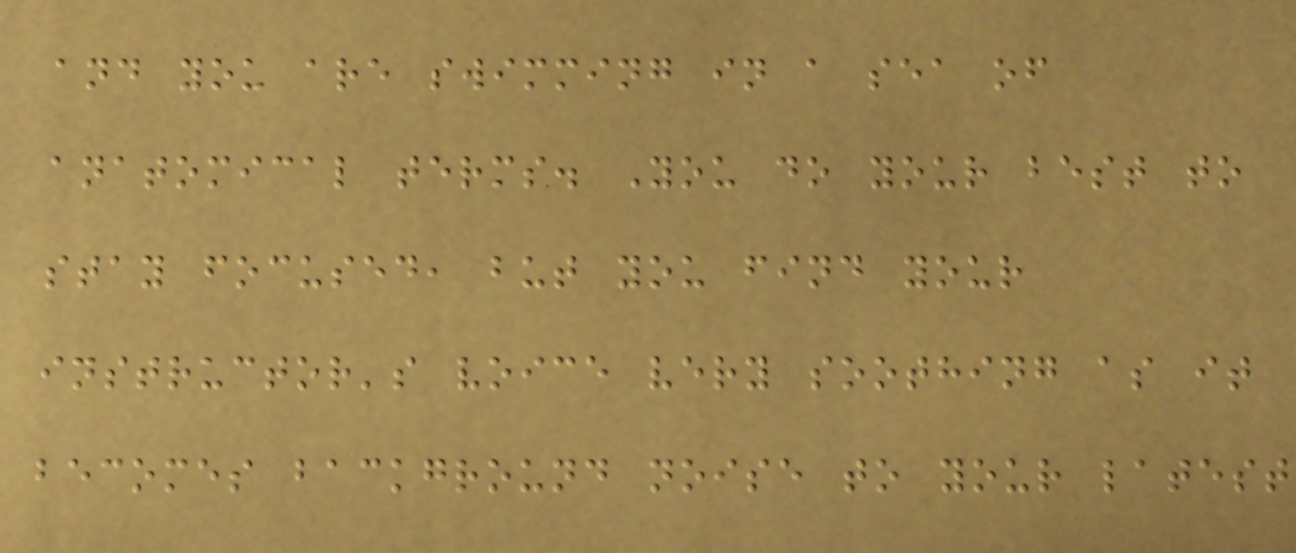and you are swimming in a sea of
anatomical terms. You do your best to
stay focused, but you find your
instructor's voice very soothing as it
becomes background noise to your latest
